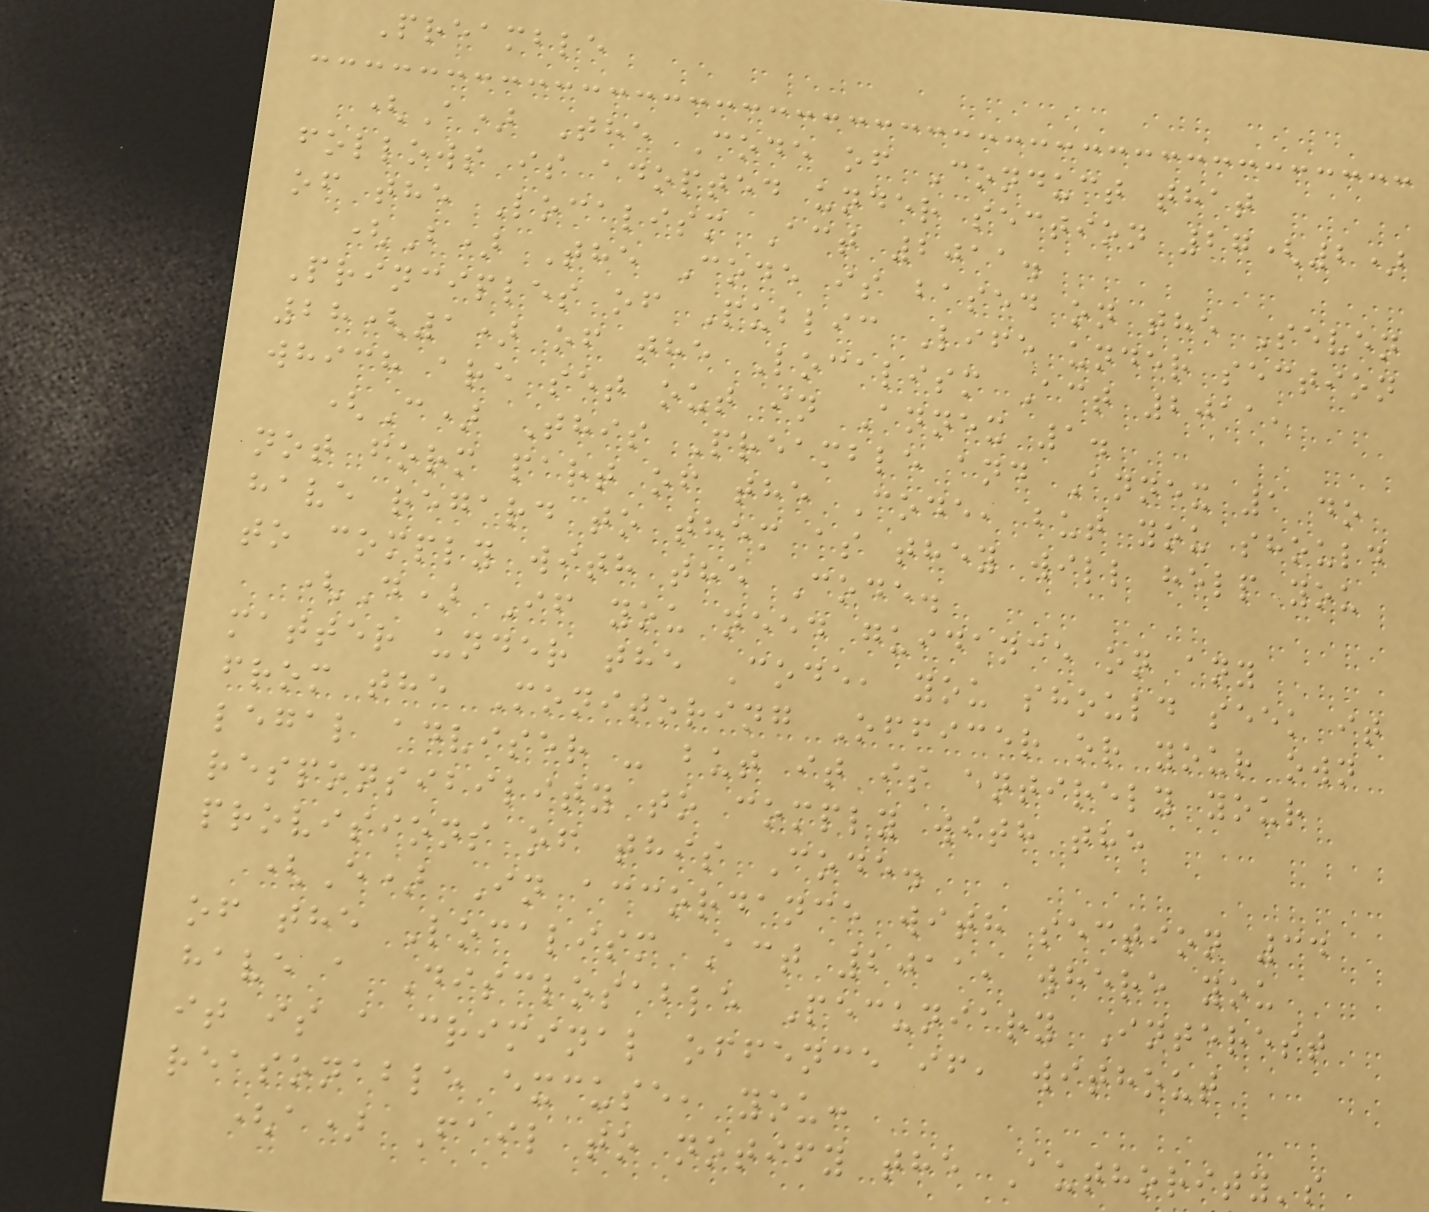Preamble
(A) The Code of Conduct that
follows is adopted under section 27(2)
of the Localism Act 2011.
(B) The Code is based on the Seven
Principles of Public Life under section
28(1) of the Localism Act 2011,
which are set out in Annex 1.
(C) This Preamble and Annex 1 do
not form part of the Code, but you should
have regard to them as they will help you
to comply with the Code.
(D) If you need guidance on any
matter under the Code, you should seek it
from the Monitoring Officer or your own
legal adviser - but it is entirely your
responsibility to comply with the
provisions of this Code.
(E) In accordance with section 34
of the Localism Act 2011, where you
have a Disclosable Pecuniary Interest
it is a criminal offence if, without
reasonable excuse, you:
(a) Fail to notify the Authority's
